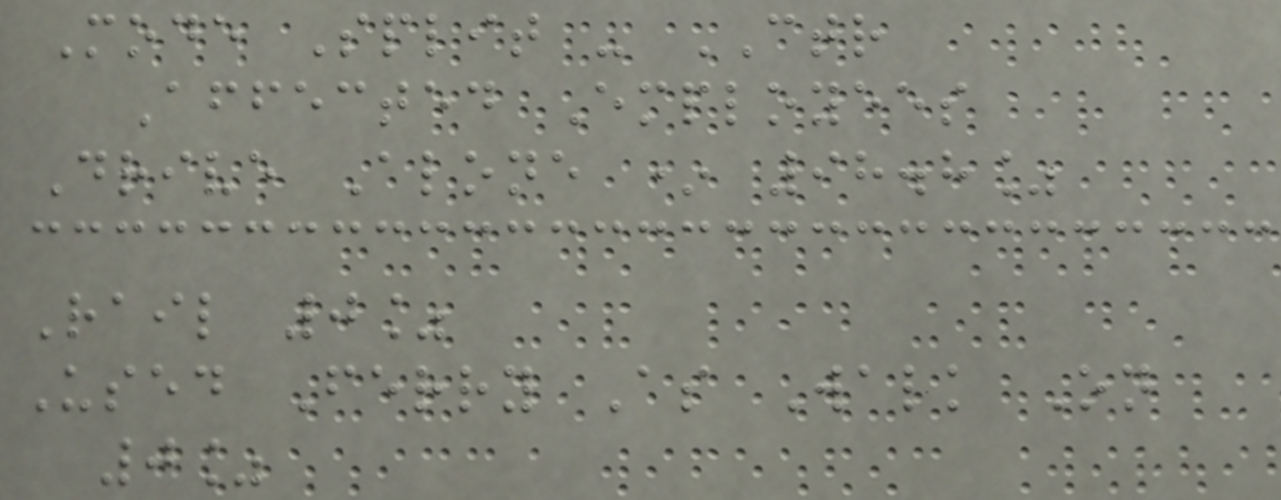Mode Split - CTR
Affected Employees
Drive Alone * 98.8%
Rail 0%
Used Ferry As Walk On
0%
